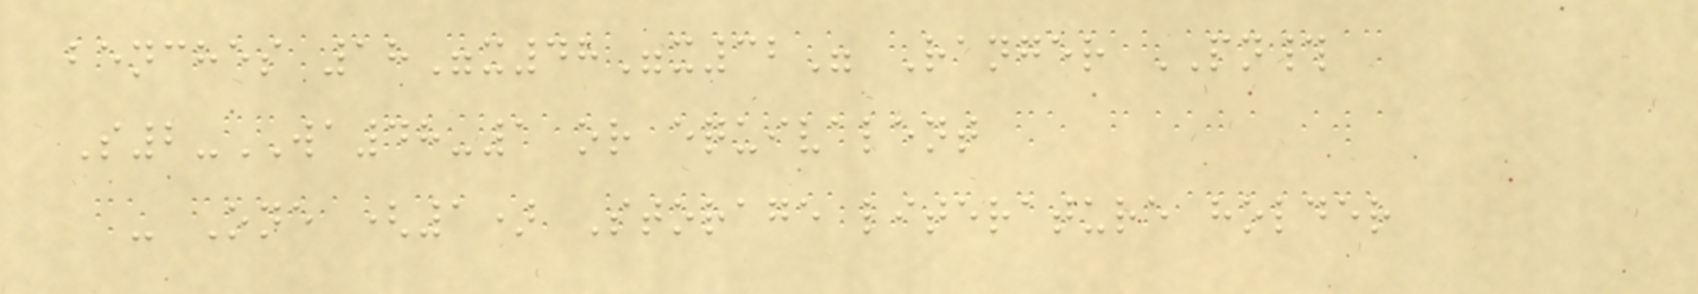benches 18"x48"x32" Ranger PN#
S2-WA48-1 or equivalent
- One (1) Storage literature holder
